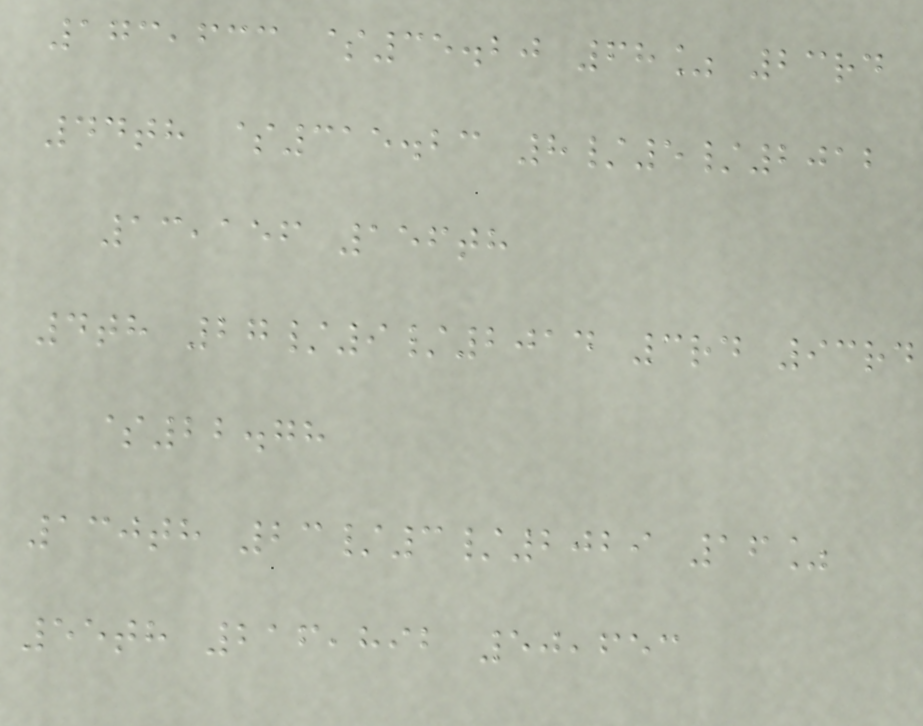173,633 $35.20 68% 23rd
44th $315.23 8/5/2012
13,156 156th
4th 27/9/2014 3rd 93rd
$22.78
130th 23/3/2029 16%
55th 216,892 50,653
